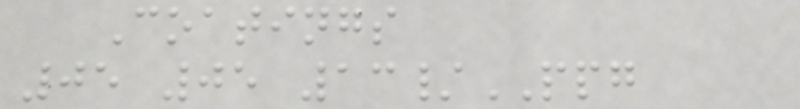Coatings
05 05 13/PPG
